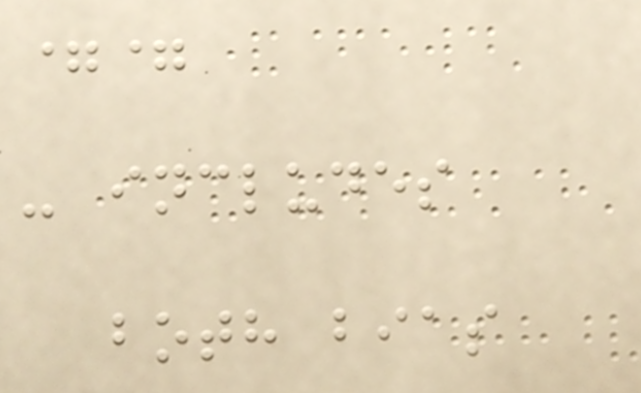==
- includes
both bias
